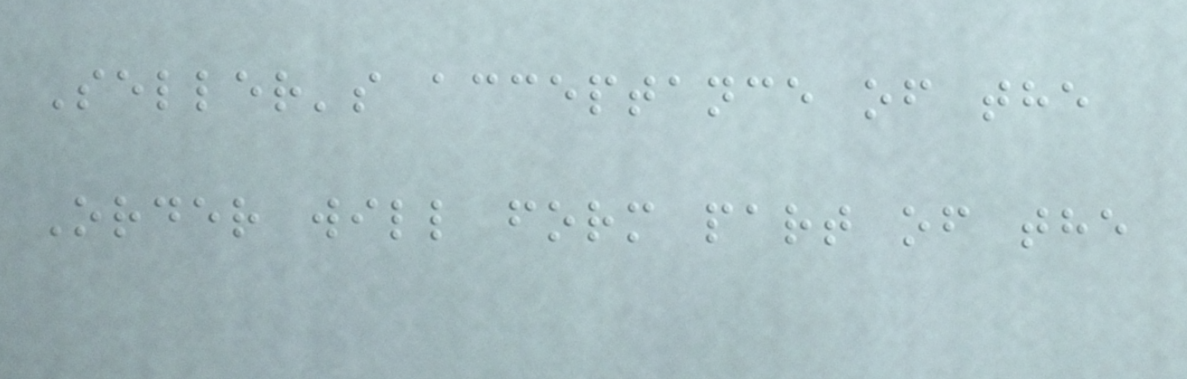Seller's acceptance of the
Order will form part of the
